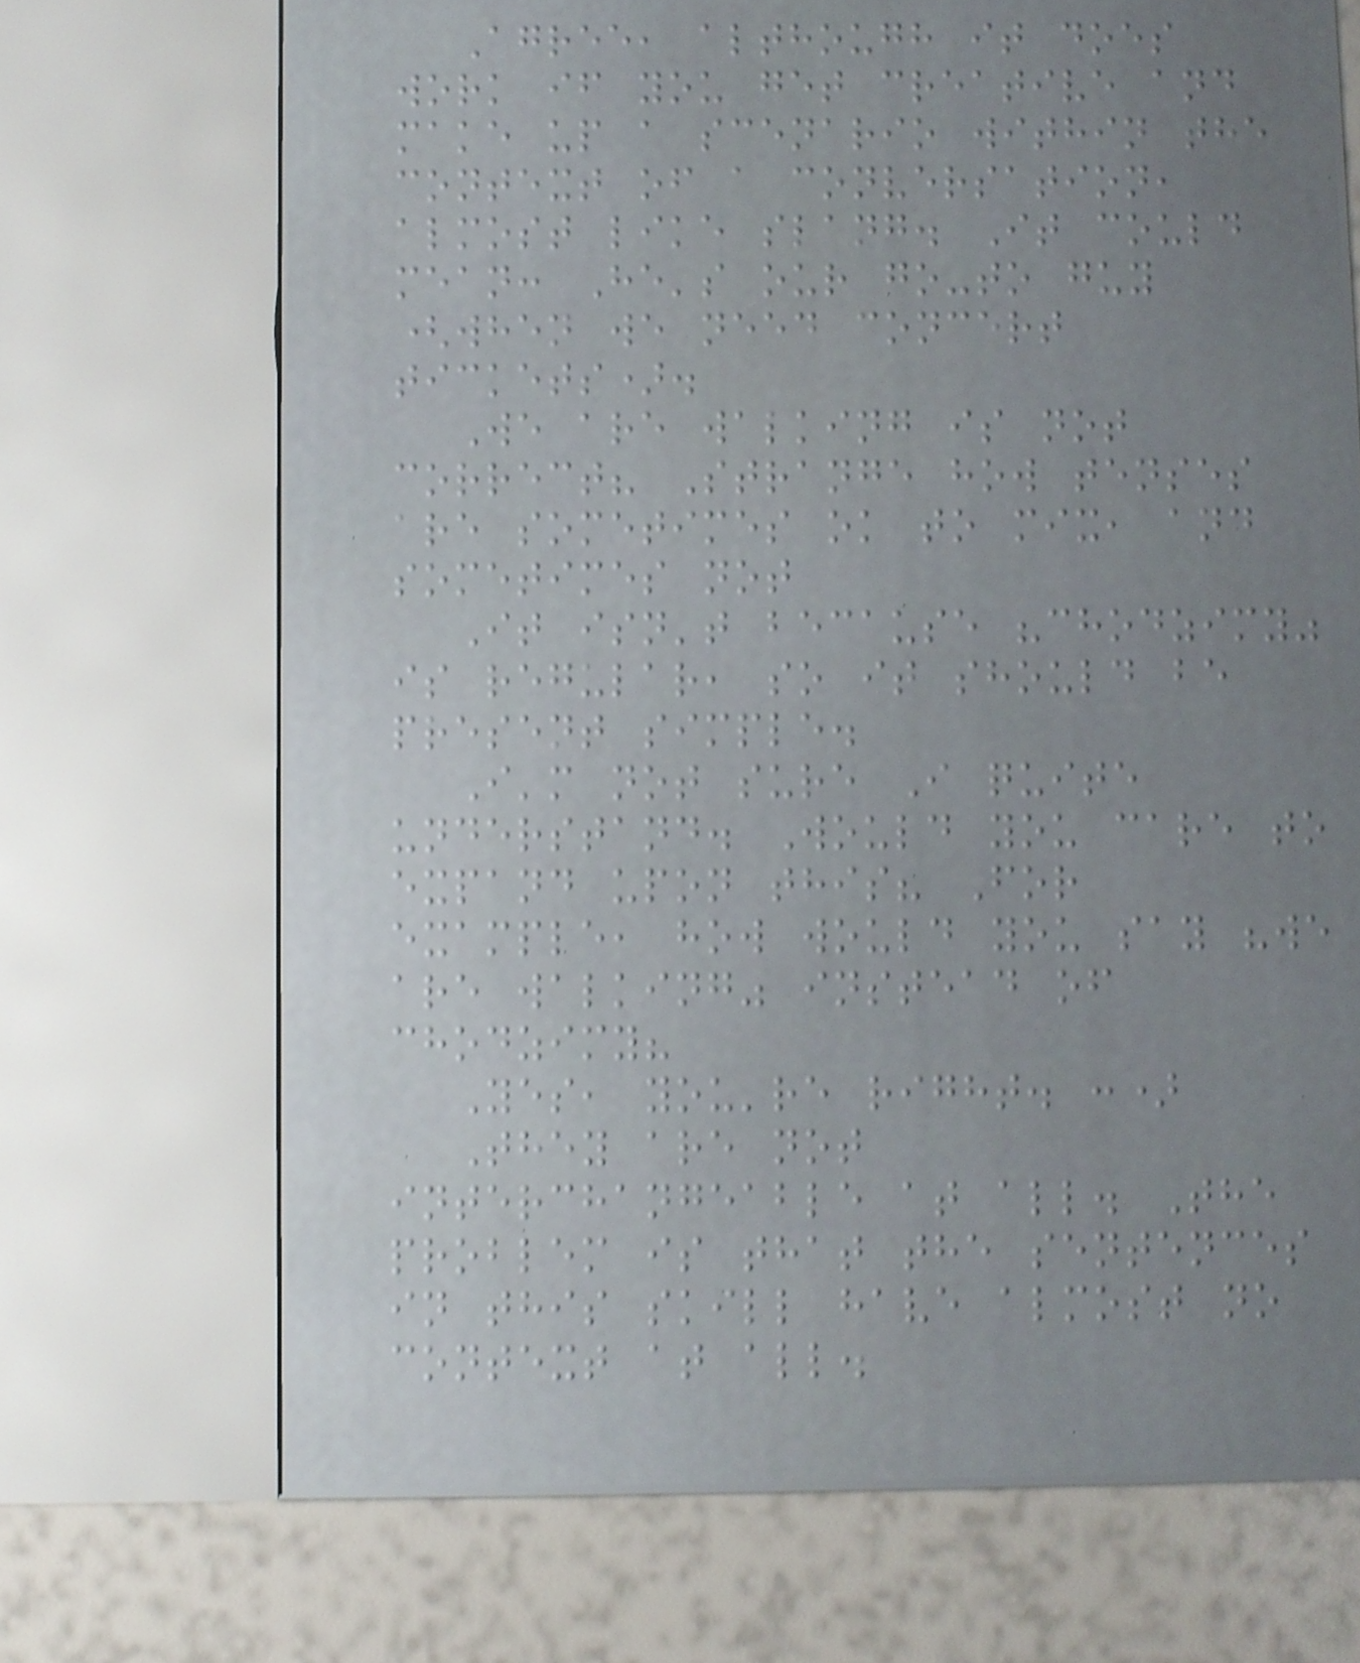Agree, although it does
work if you get creative and
make up a scenario within the
context of a conversation,
almost like slang. It could
mean: He's our go-to guy
(when we need concert
tickets).
We are walking is not
correct? Strange how tenses
are sometimes ok to mix, and
sometimes not
It isn't because "chodzimy"
is regular, so it should be
present simple.
I'm not sure I quite
understand. Would you care to
expand upon this? For
example, how would you say "we
are walking" instead of
chodzimy?
Yes, you're right. :)
They are not
interchangeable at all. The
problem is that the sentences
in this skill have almost no
context at all.
